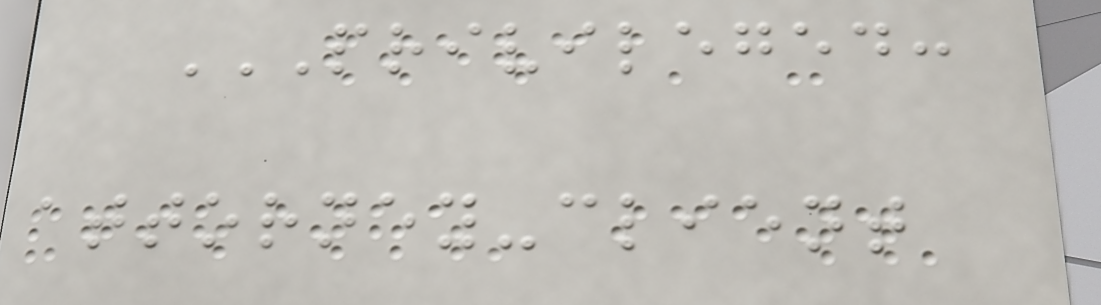PRIVILEGED:
ATTORNEY-CLIENT
